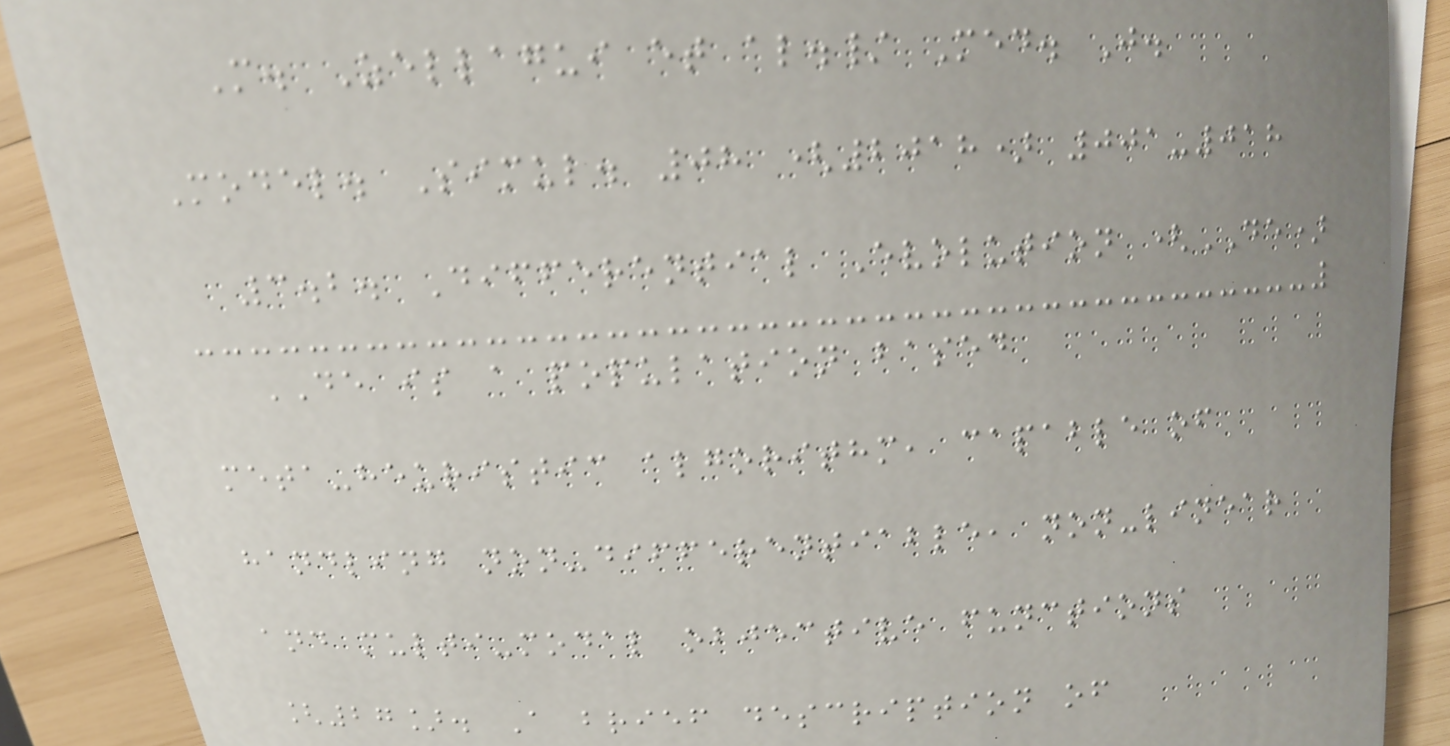M. Zellagui et al./ Med. J.
Model. Simul. 08 (2018) 001-018
3.2. Differential Evolution (DE)
DE is a population based
meta-heuristic algorithm, capable of
handling non-differentiable, non-linear
and multi-modal objective functions
[27]. A brief description of
